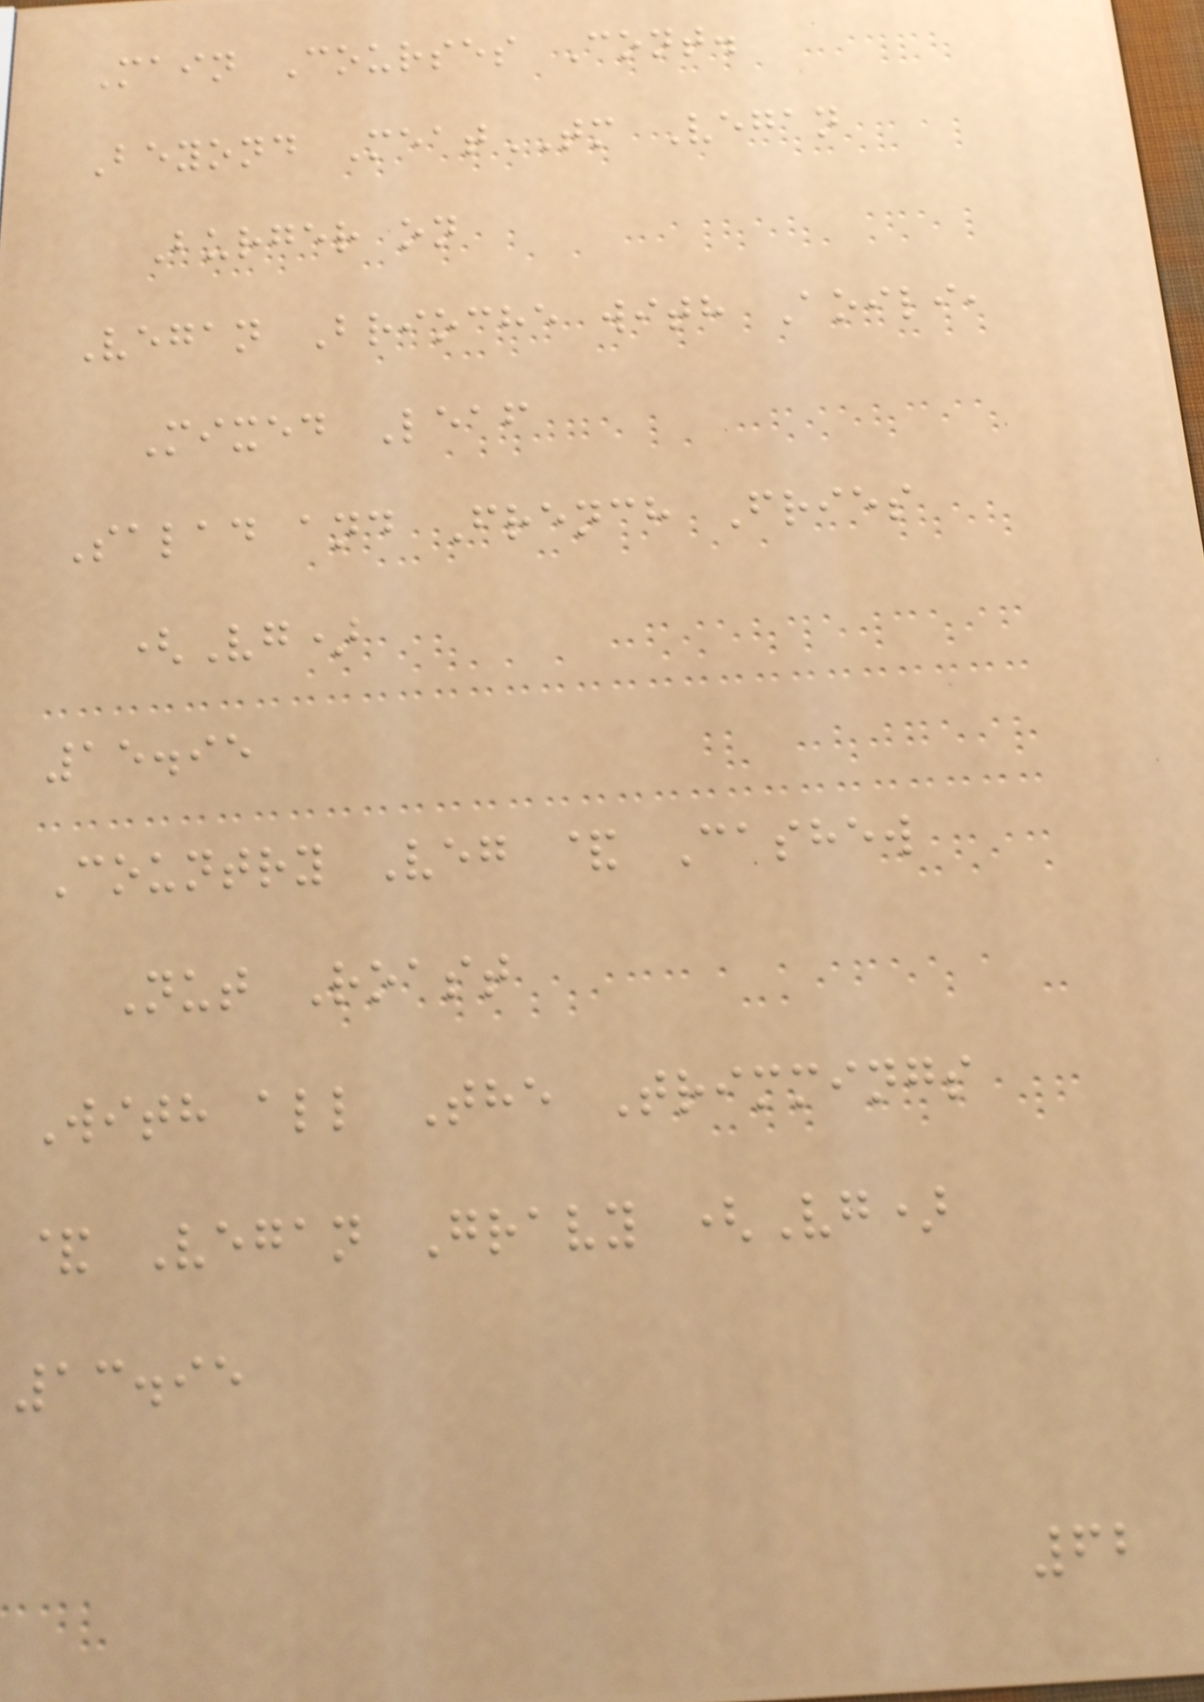Main Courses Cont.
Beyond MeatTM Vegan
Burger on
Vegan Brioche with Aoili,
Mixed Leaf
Salad and French Fries
(Vg)
15.95
Country Veg & Cashew
Nut Roast
With all The Trimmings
& Vegan Gravy (Vg)
13.95
62
